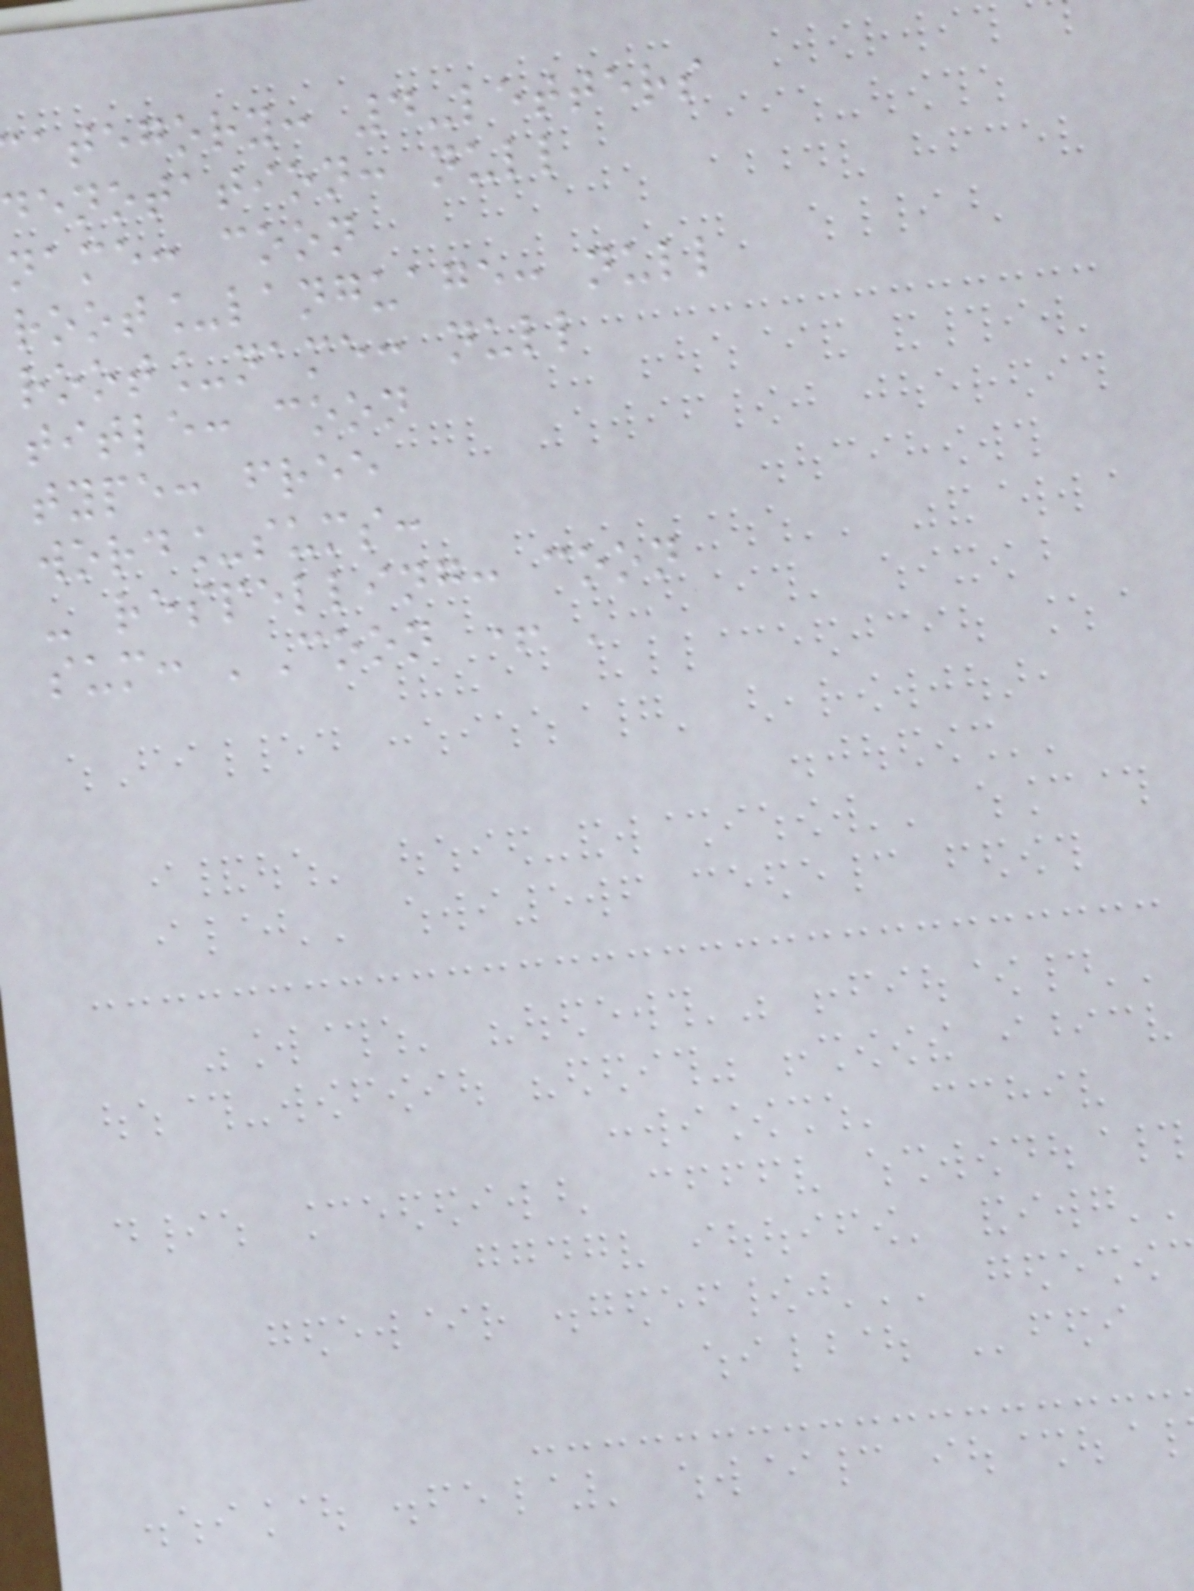ategory: 4-letters
denotation: null
name: coon
root_language: null
root_name: null
title: coon
type: free
word_sums:
- respelling: coon
sum: 'Coon + '
